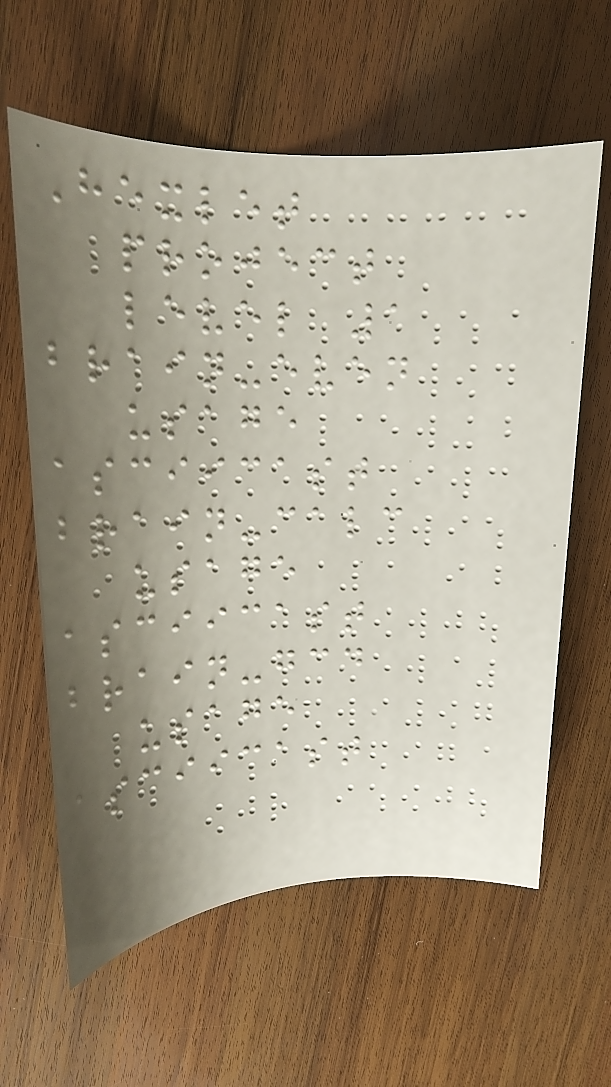Hexlet
project
level 1
brain-even
usage
asciicast
brain-calc
usage
asciicast
brain-gcd
usage
asciicast
